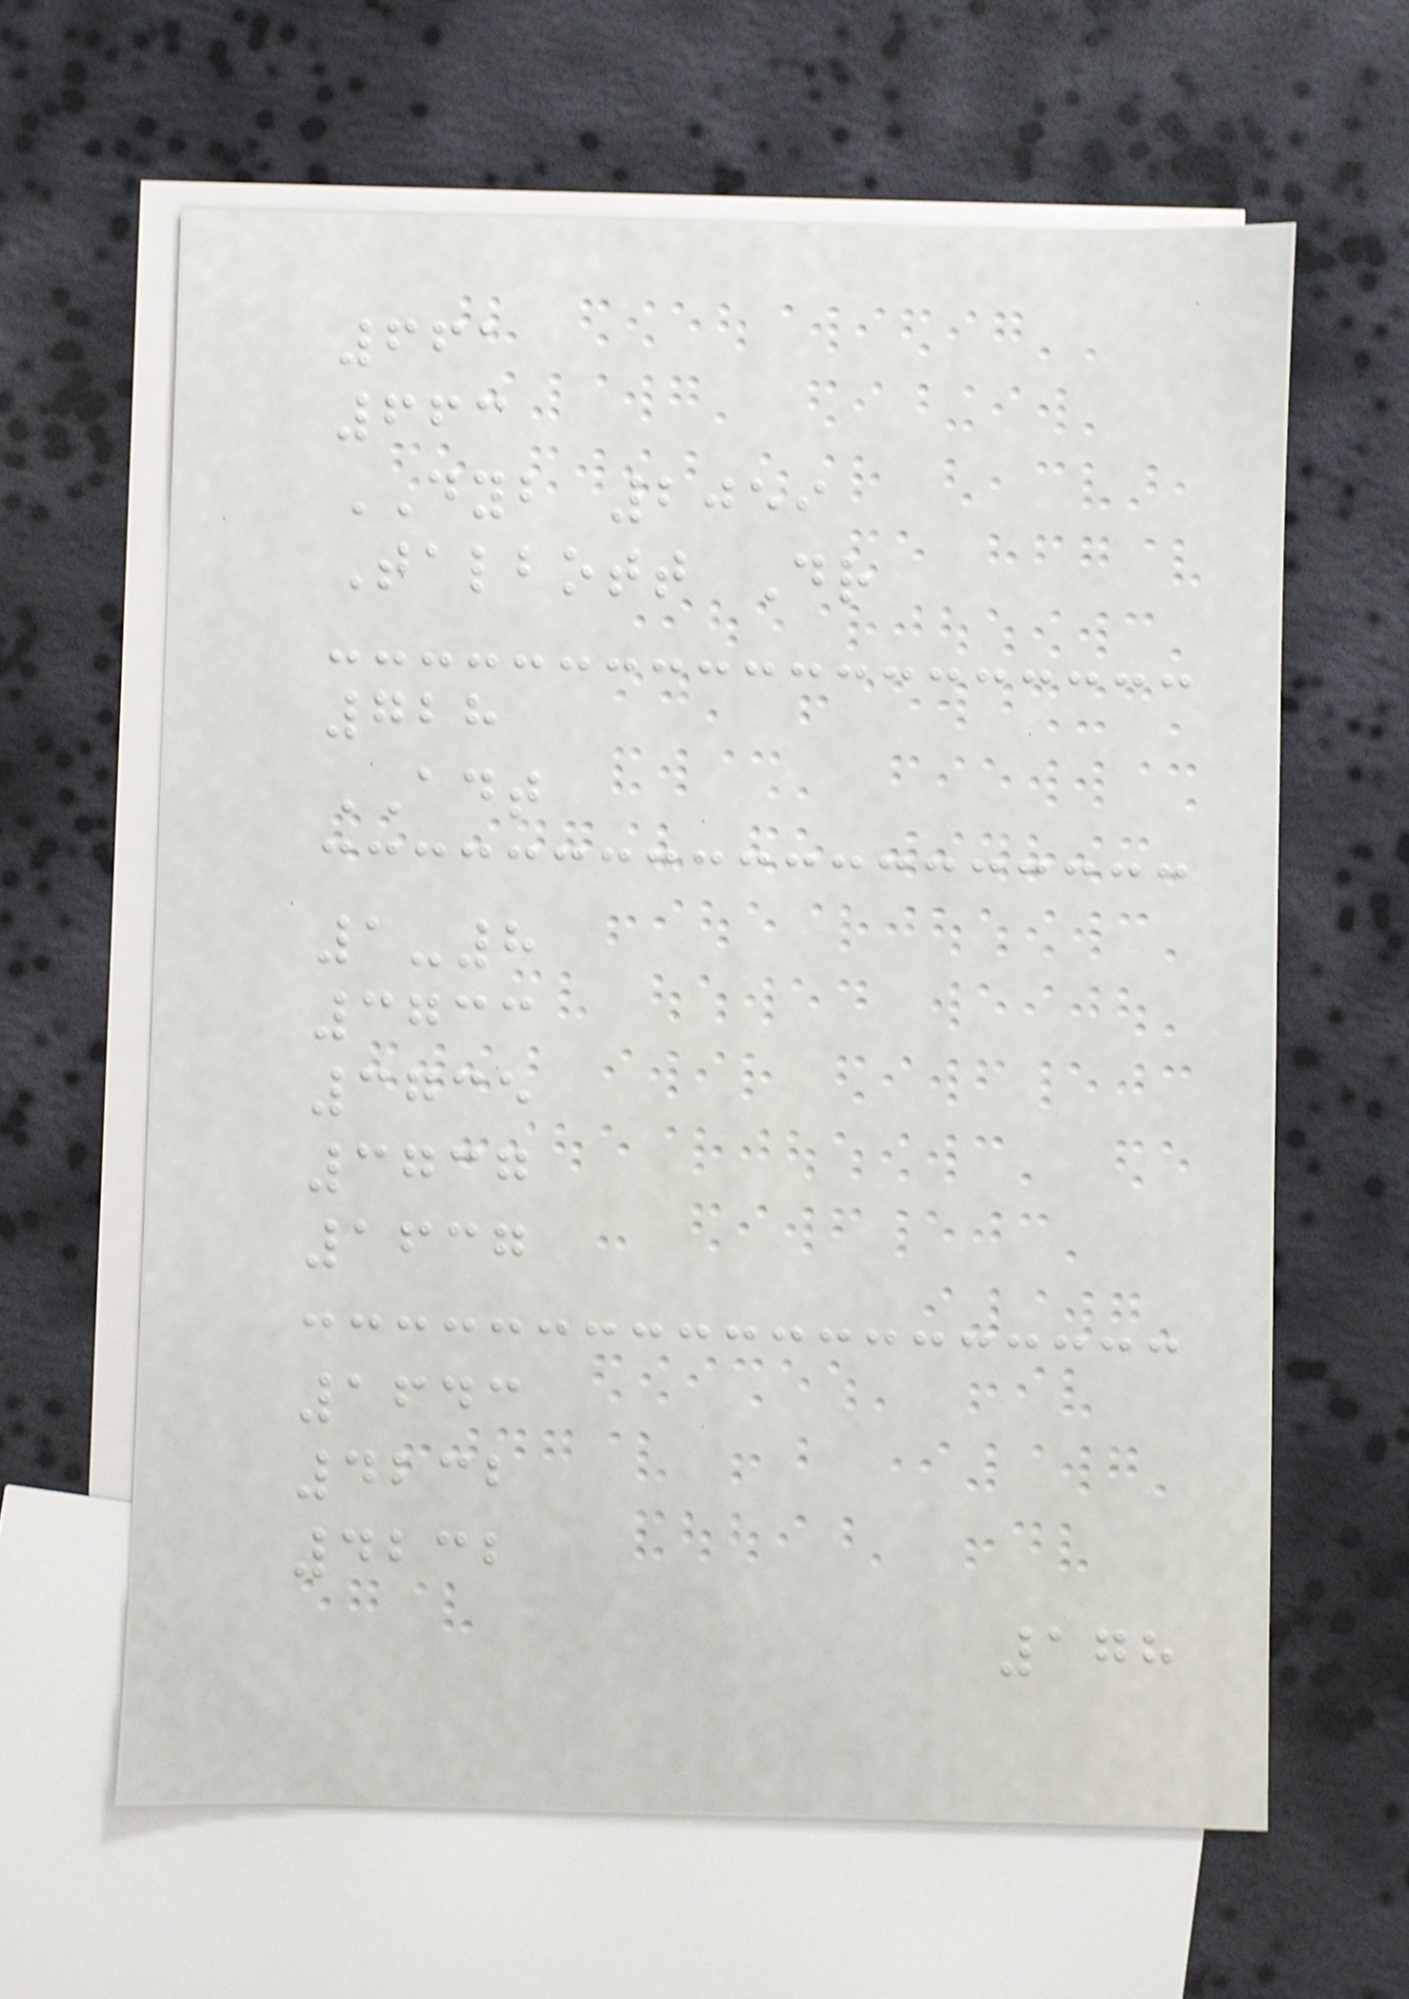661
663
DYB 2059
Talbott Dr
728
ADT
1-8
3733
3735
3737
1637
1643
4232
4232
178
